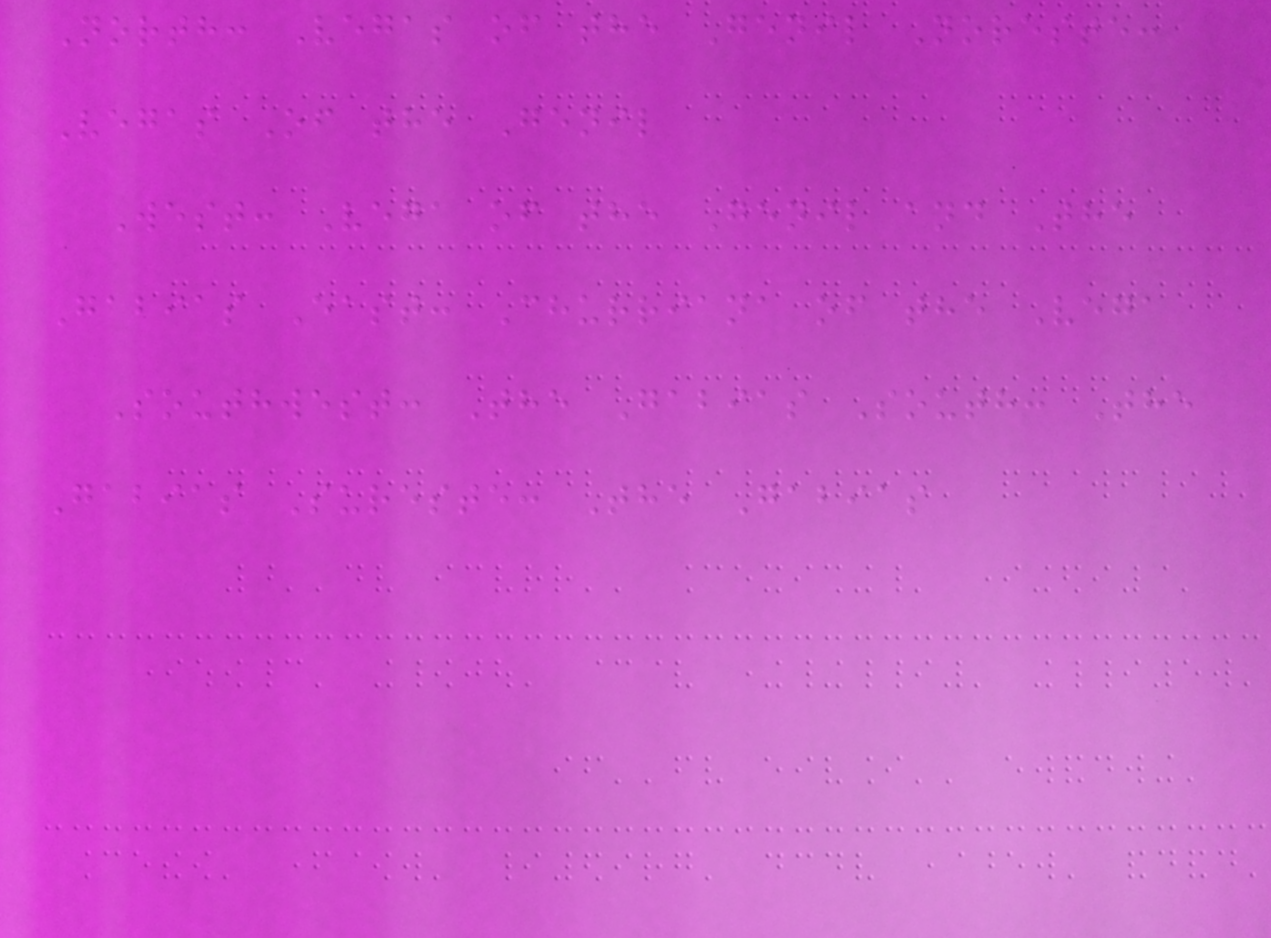North: Vegas of the Genil Noreste:
Vegas Of the Genil
West: Vega of the Genil and The
Gabias East: Churriana of the Vega
Southwest: The Gabias South: The
Gabias Sureste: The Gabias
